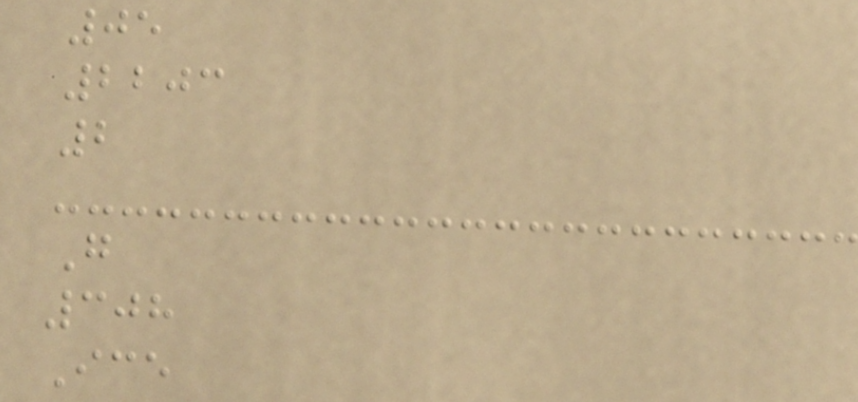05
2203
2
G
308
Ice
